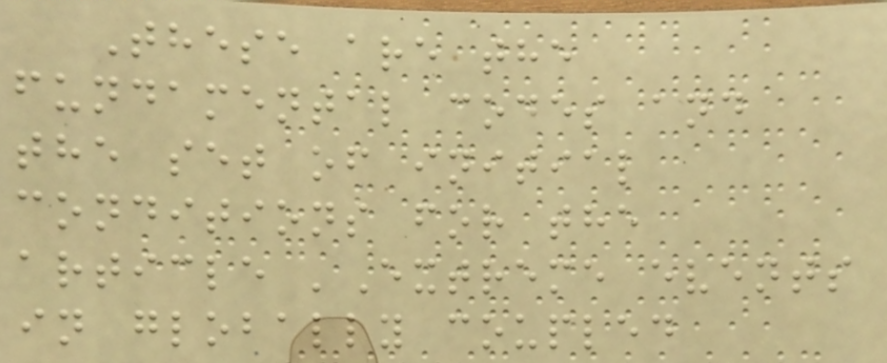These are the
fundamental codes and
the set of initial
conditions for the
article 'Extreme events
in globally coupled
